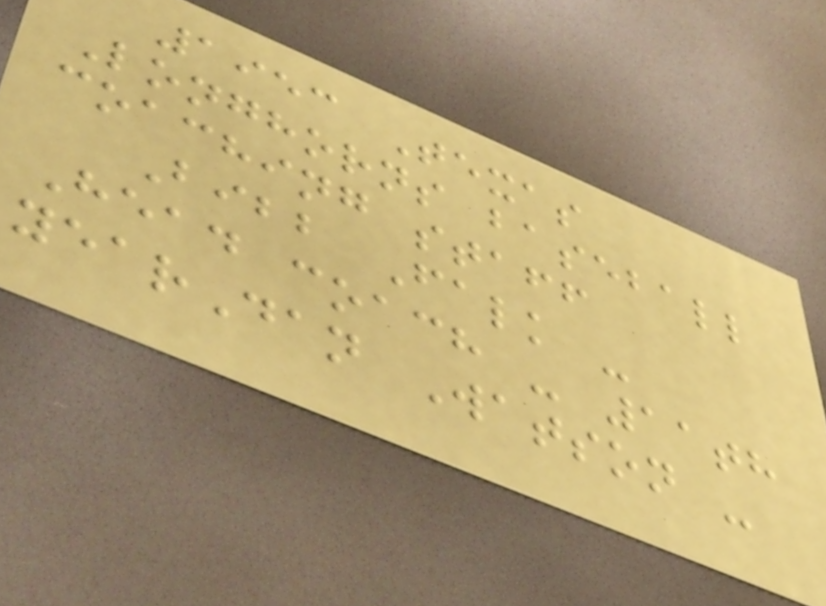1953 Texas
Longhorns baseball
coaching staff
Bibb Falk -
Head coach - 11th
yearDan Watson -
